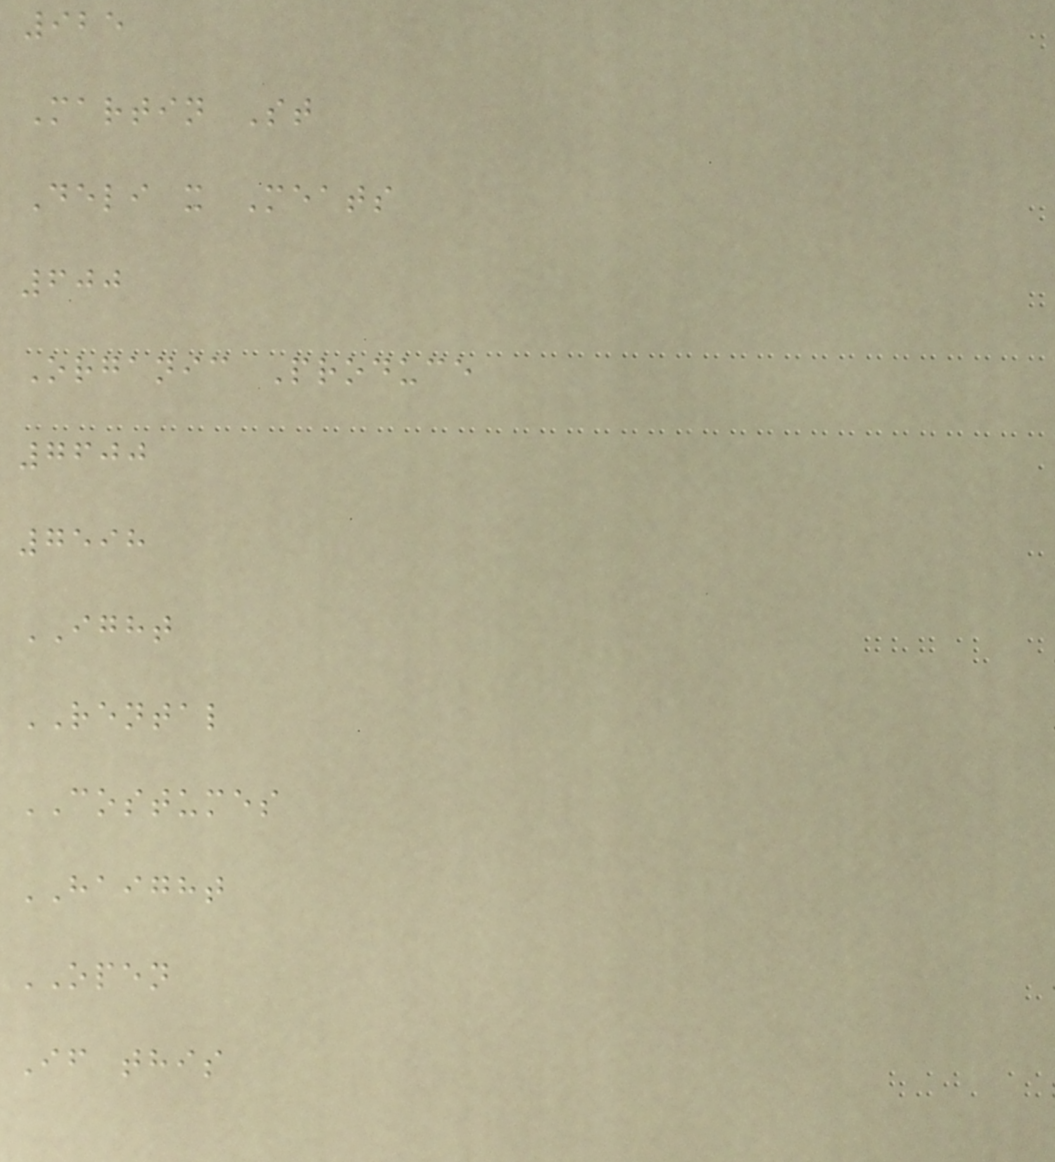925
Martin St
Deli x Meats
600
Organic Produce
7600
7598
IGHT
RENTAL
COSTUMES
HAIGHT
OPEN
If this
